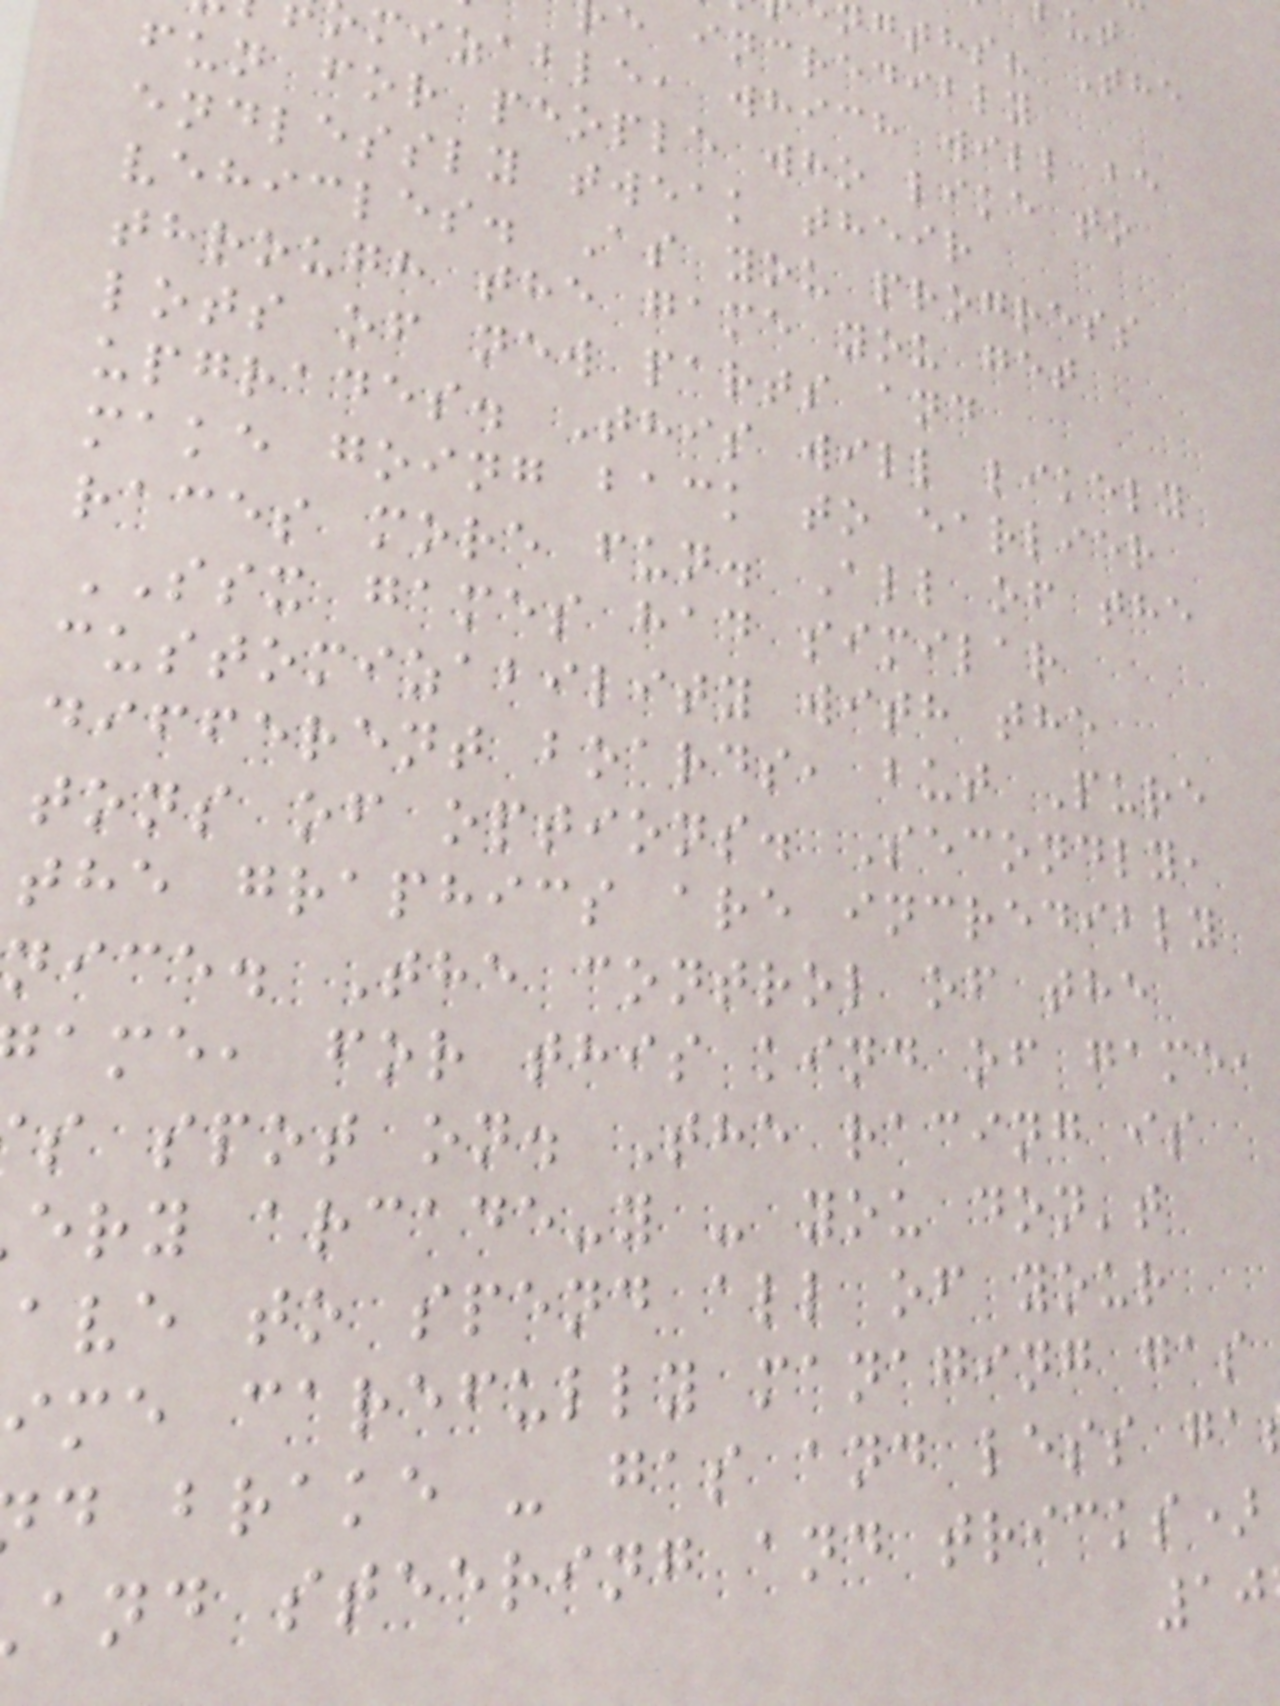ngths? The
e incredibly
mizable, which will be
fun for people who like to
endlessly tweak their
vehicles. As you progress
through the game you get
lots of new parts and
upgrades. This will likely
make going back to earlier
races more fun. All of the
SSX games had similar
customizability with the
different boards, but Pure
tons of options. Secondly,
the graphics are incredibly
nice. The control of the
ame, for this kind of game,
s spot on. The racing is
ery arcade-y - you don't
ave to spend all of your
ime carefully managing gas
d brake - gas and less ga
and steering and tricks)
